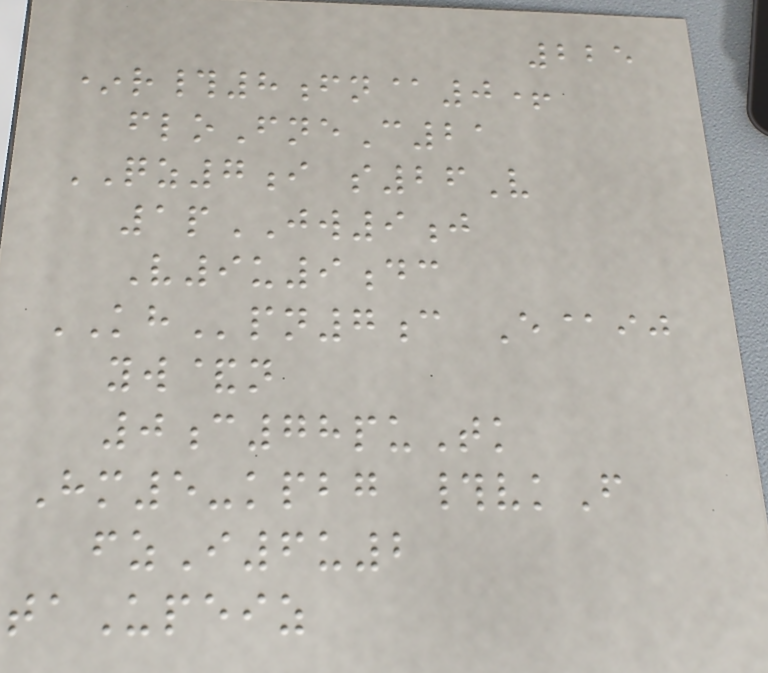225
*r#8fn@0+
floFneC21
QZ7i s26V
1pJW9j
V9u9dc
KHpn7c E@ij
yw&n
0c78puTk
Hm5-kpbg #vkF
fzI6u2
taUpeiz
